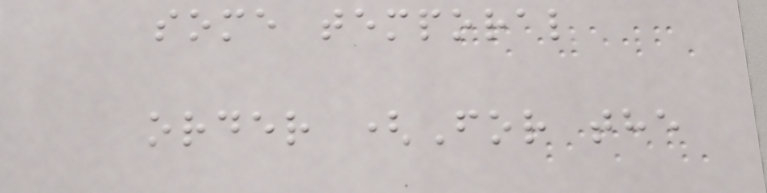some temporal
order (For the
